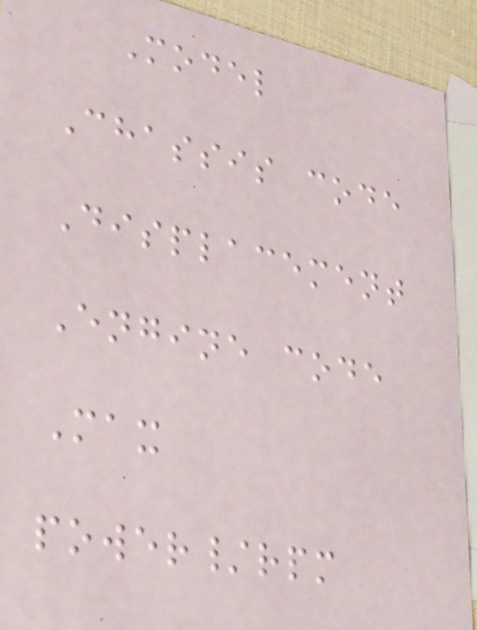Model
Chassis code
Displacement
Engine code
Max
power/rpm
